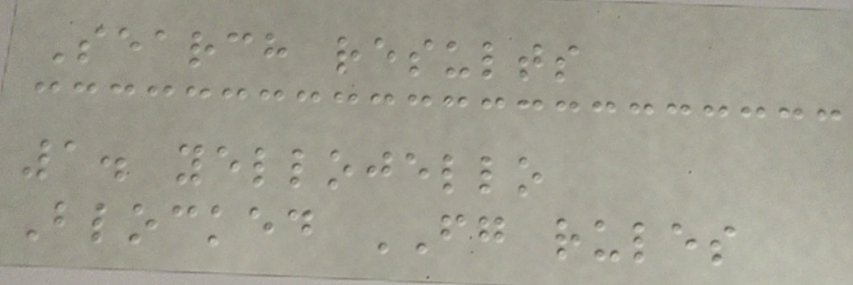Search results
1. yellojello
Blocked FG rules
